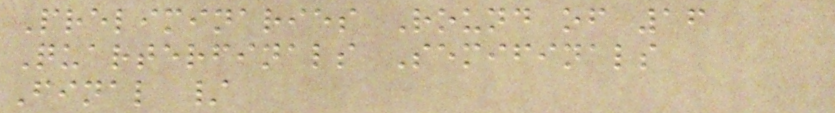Preliminaries Round of 16
Quarterfinals Semifinals
Final /
